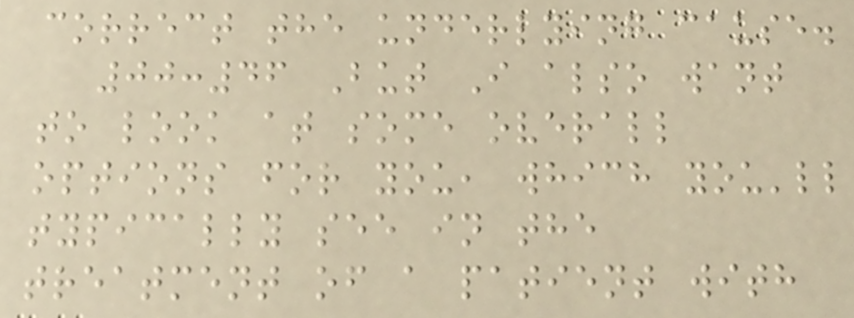correct the underlying cause.
00:46 But I also want
to look at some overall
options for you, which you'll
typically see in the
treatment of a patient with
